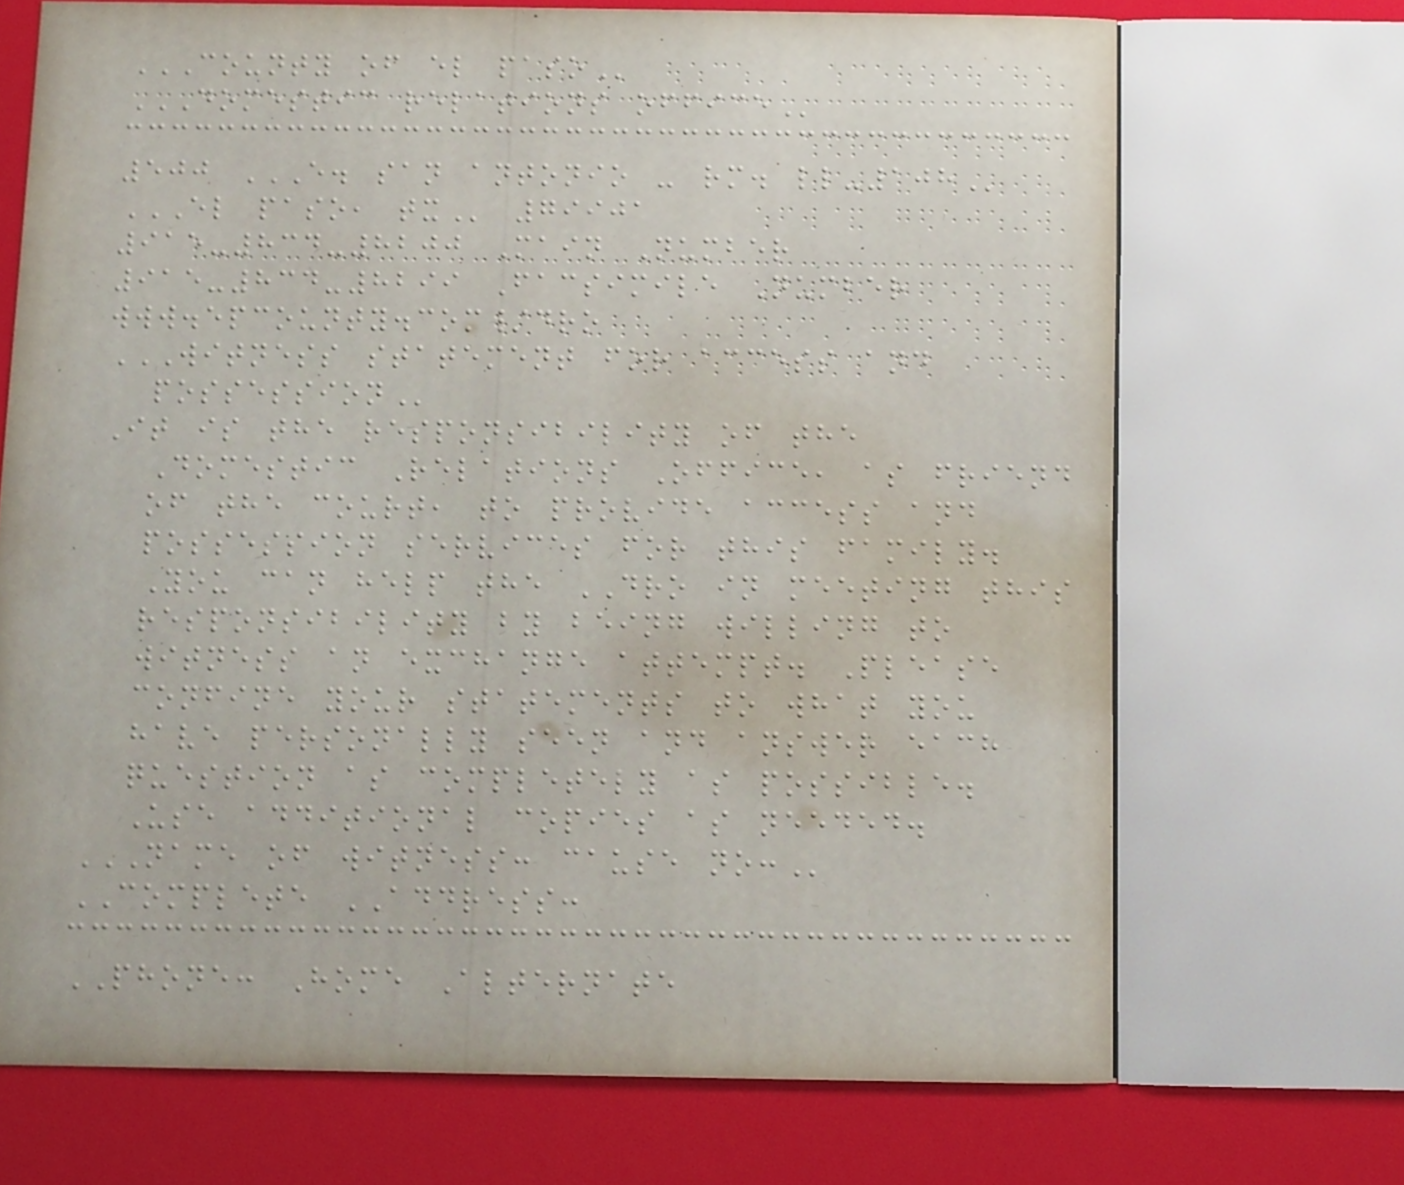COUNTY OF EL PASO
DOMESTIC RELATIONS OFFICE
500 E. SAN ANTONIO - RM. LL-108
EL PASO, TX 79901
915-834-8200 Main Number
915-834-8299 Facsimile Number
www.epcounty.com/dro
WITNESS STATEMENT FOR ACCESS AND
POSSESSION
It is the responsibility of the
Domestic Relations Office, as friend
of the court, to provide access and
possession services for this family.
You can help the DRO in meeting this
responsibility by being willing to
witness an exchange attempt. Please
confine your statements to what you
have personally seen and answer each
question as completely as possible.
Use additional copies as needed.
NAME OF WITNESS: CAUSE NO:
COMPLETE ADDRESS:
PHONE: Home Alternate
